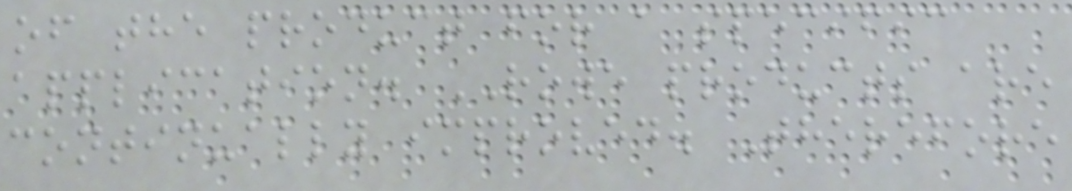of the product for a specific
application. ROWE products are
continually improved. Therefore
